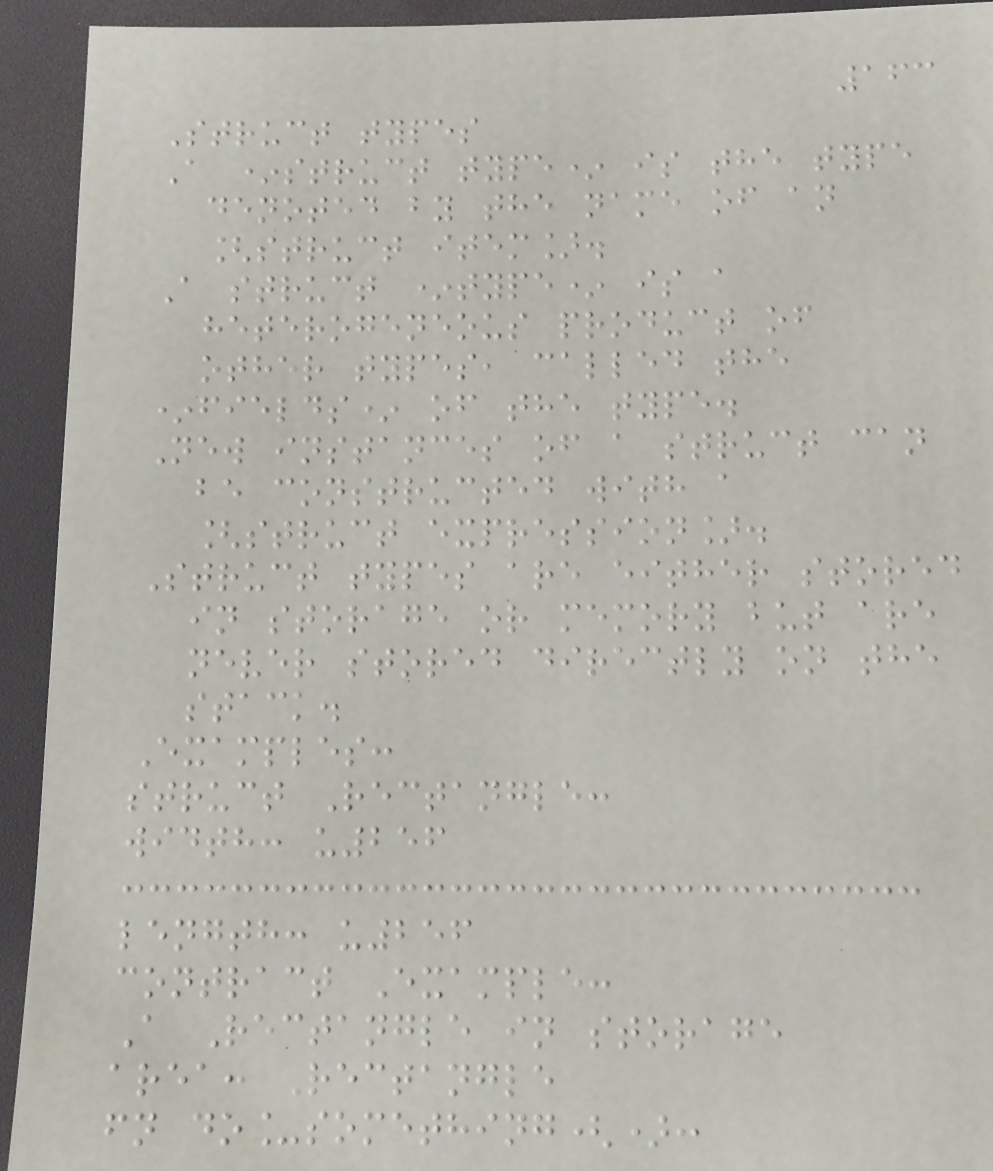163
Struct types
A *struct type* is the type
denoted by the name of an
[struct item].
A struct *type* is a
heterogeneous product of
other types, called the
*fields* of the type.
New instances of a struct can
be constructed with a
[struct expression].
Struct types are either stored
in storage or memory but are
never stored directly on the
stack.
Examples:
struct Rectangle:
width: u256
length: u256
contract Example:
A Rectangle in storage
area: Rectangle
fn do_something():
